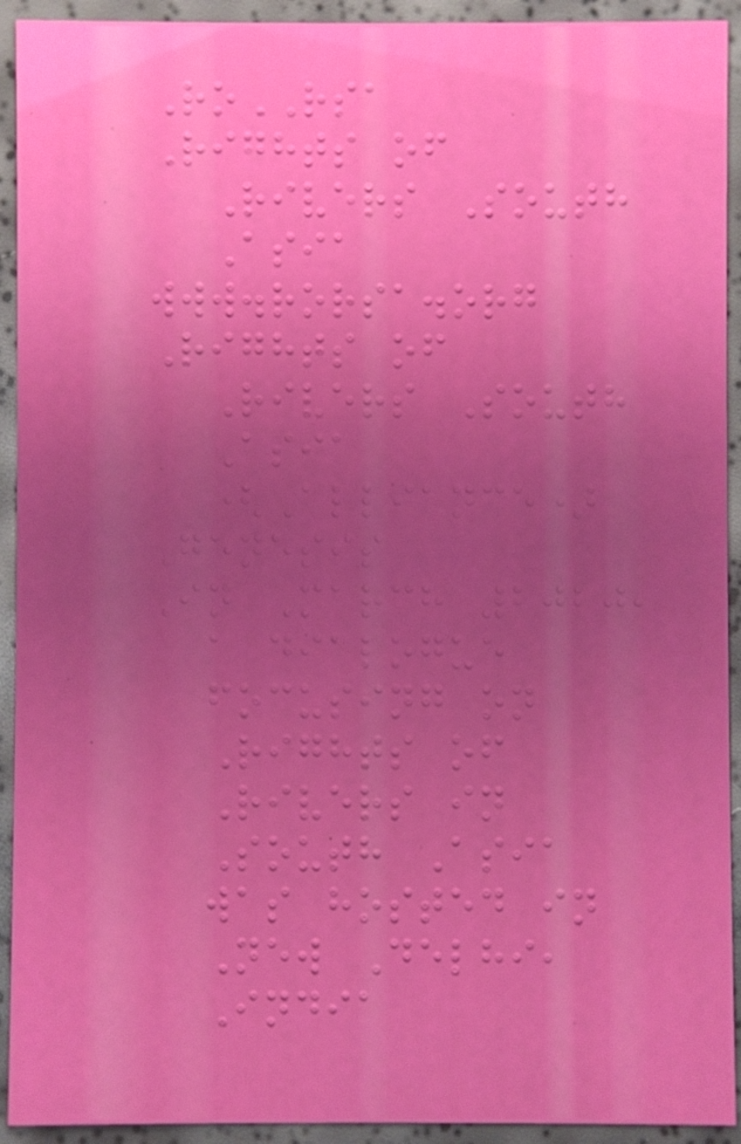RoRSA
Rights of
Rivers South
Asia
www.rorsa.org
Rights of
Rivers South
Asia
(Alliance)
Genesis
In March 2020,
a dialogue
focusing on
Rights of
Rivers in
South Asia
was hosted in
New Delhi,
India
